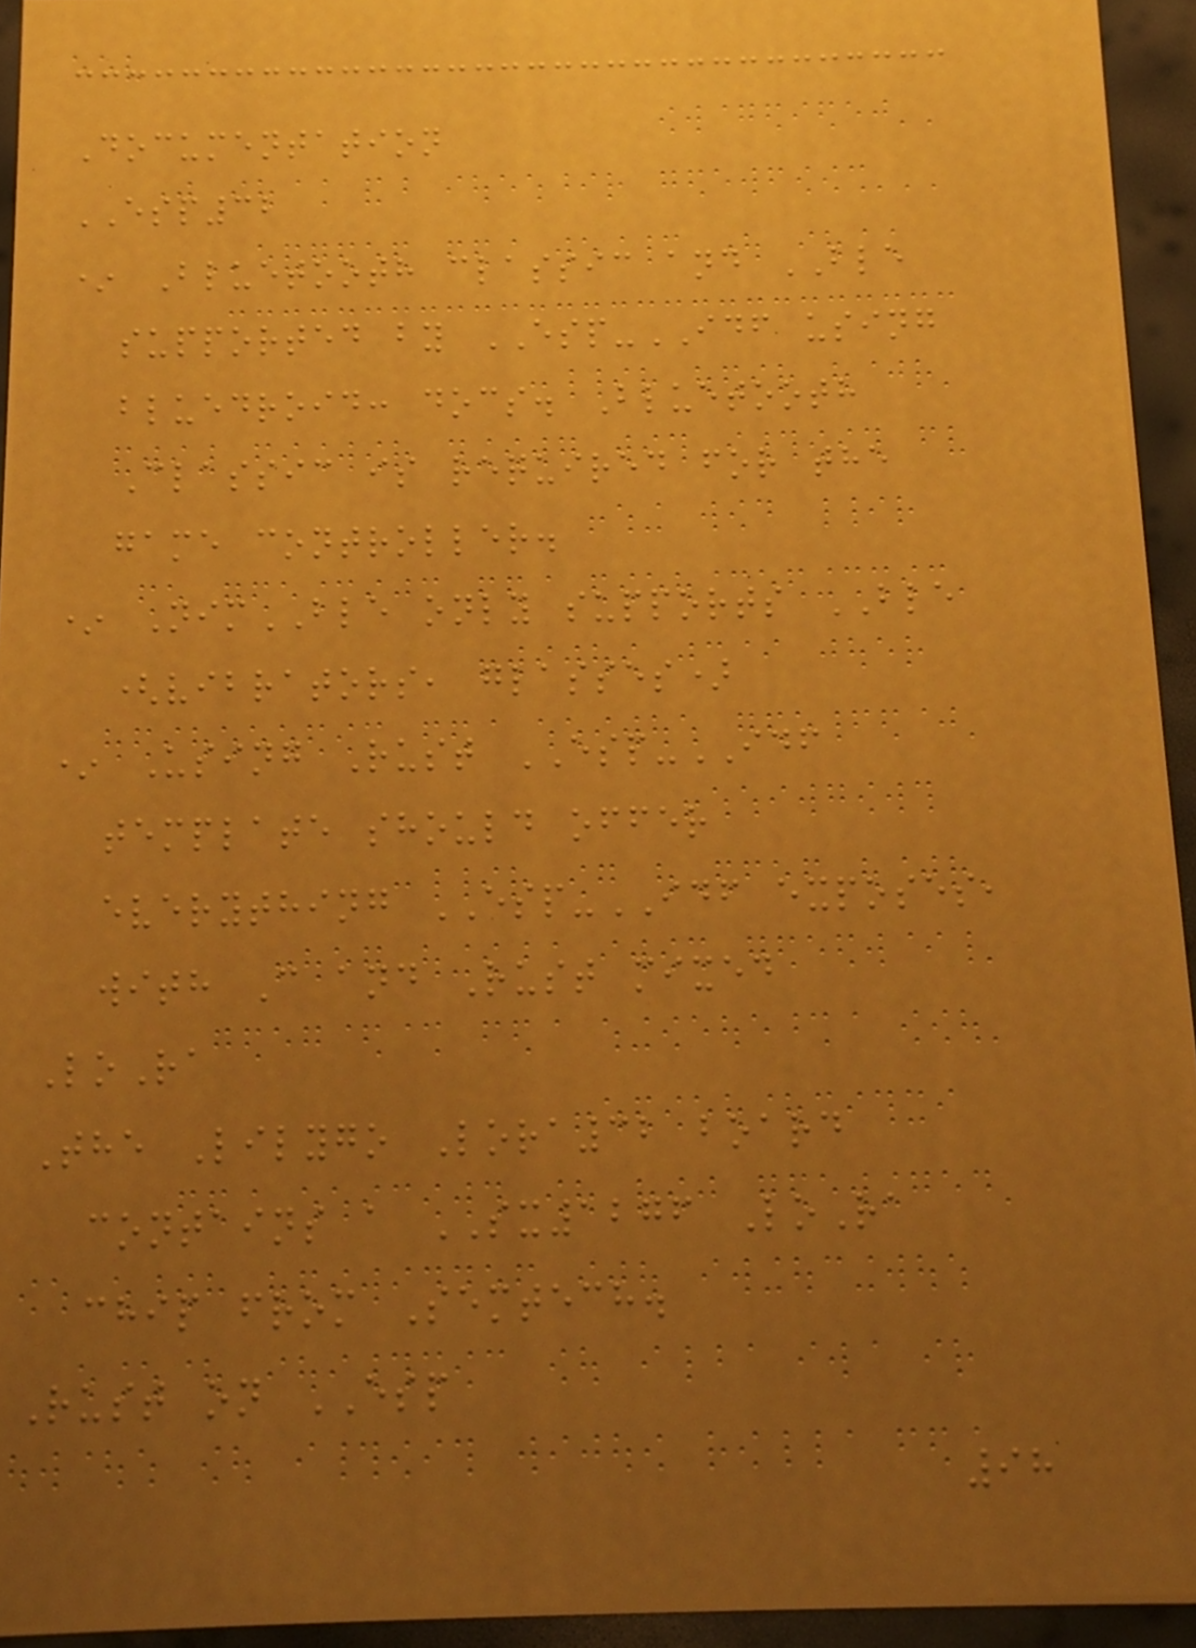Documentation
ESP32
* Bluetooth classic and BLE
supported by ESP-IDF using
bluedroid: docs. Bluetooth
Classic is required for the
game controller.
* NimBLE only supports BLE
(vibrators, glasses)
* Using Rust ESP-IDF
template should offer
everything ESP-IDF exposes,
with C and Rust mixed
LoRa
The Lilygo Lora32 board
contains a SX1276 LoRa
chip from Semtech.
Rust on ESP
98
